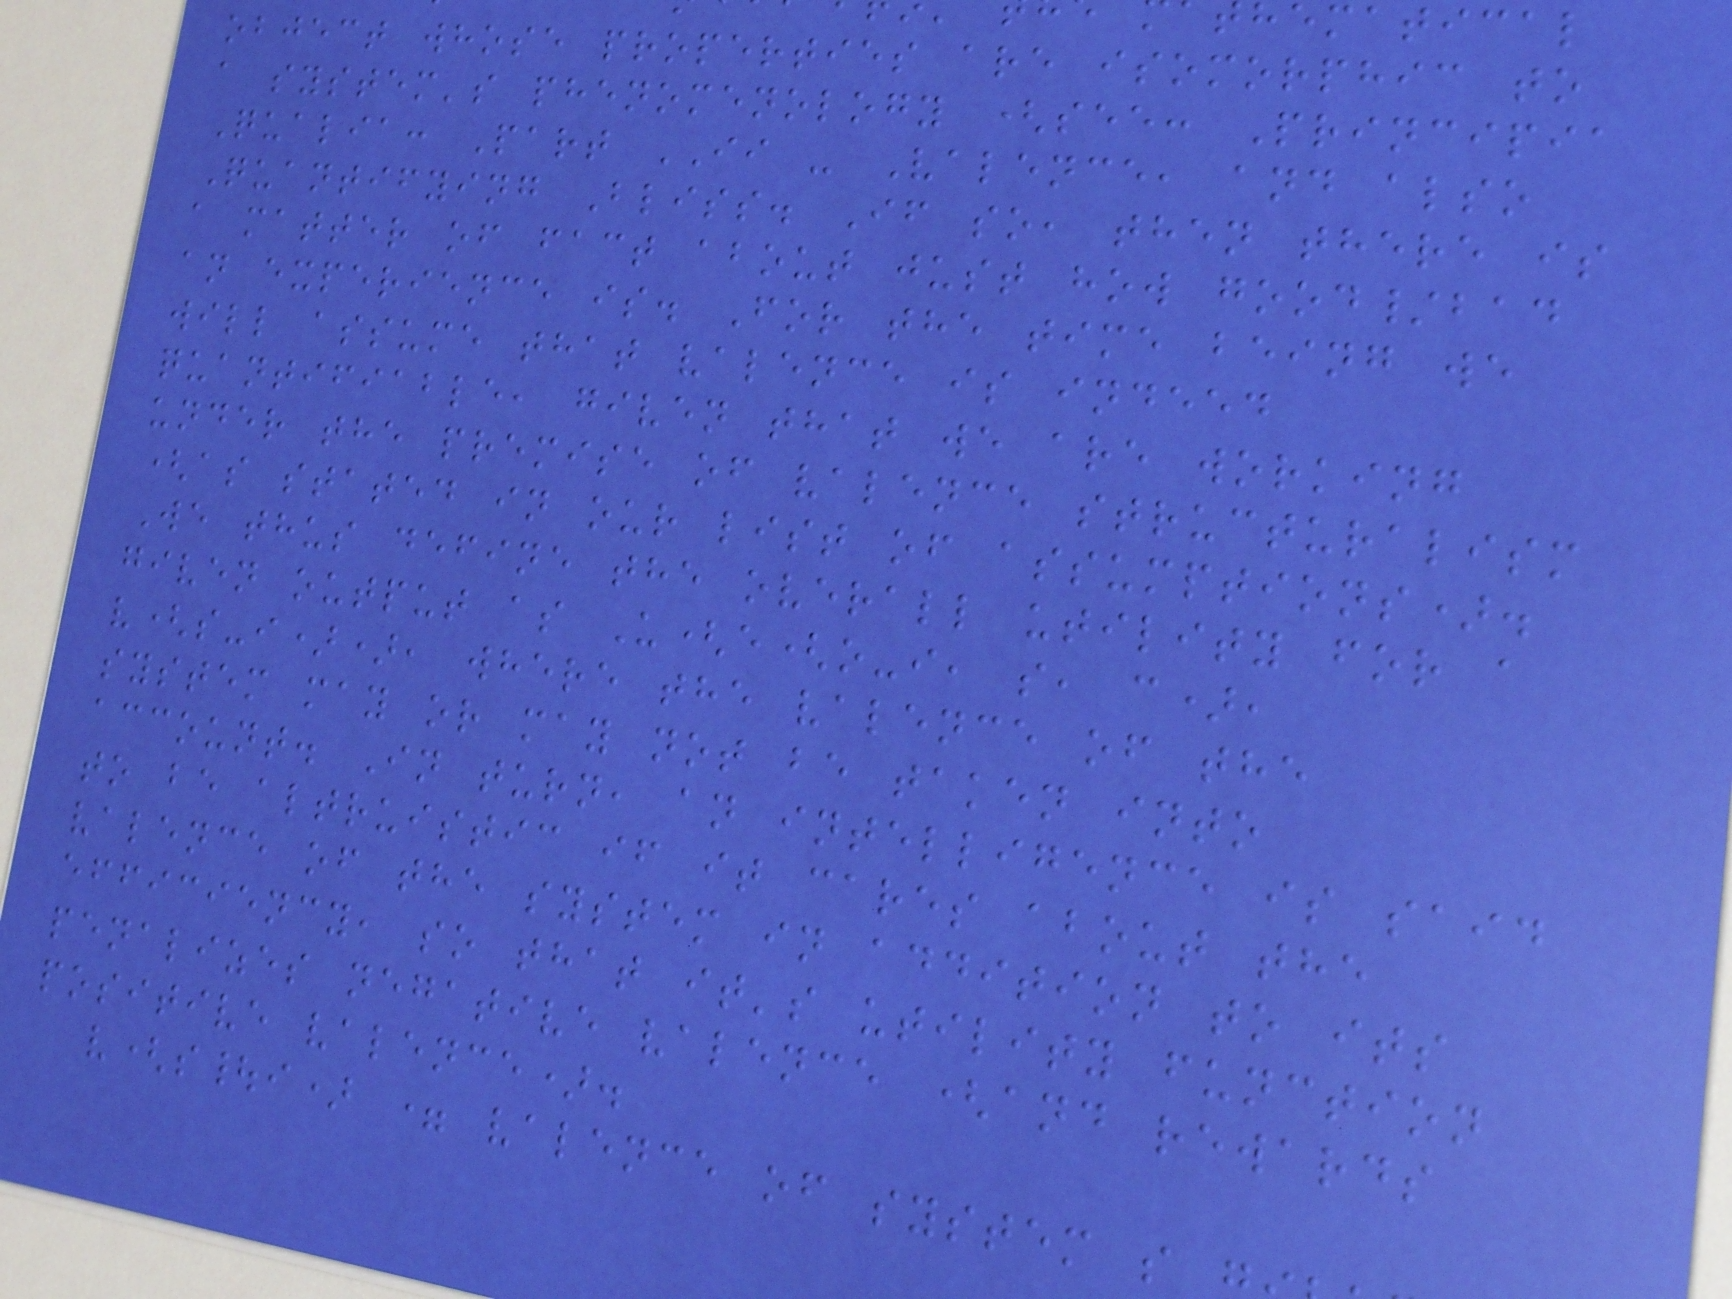object whose properties are isomorphic to
a system's phenomenology (see: Principia
Qualia: Part II - Valence, and also
Quantifying Bliss. If so, then there is
a matter of fact about just how good/bad
an experience is. For the time being we
will assume that valence is indeed
quantifiable, given that we are working
under the premise of valence structuralism
(as stated in our list of assumptions).
We thus define the overall utility for a
given output as U(e(o-i, s, c),
v(s-i)), where the valence of the
system may or may not be taken into
account. In turn, an intelligence is said
to be altruistic if it cares about the
valence of the system in addition to its
efficiency, so that it's utility function
penalizes negative valence (and rewards
positive valence).
v(s|i) = valence of system s
